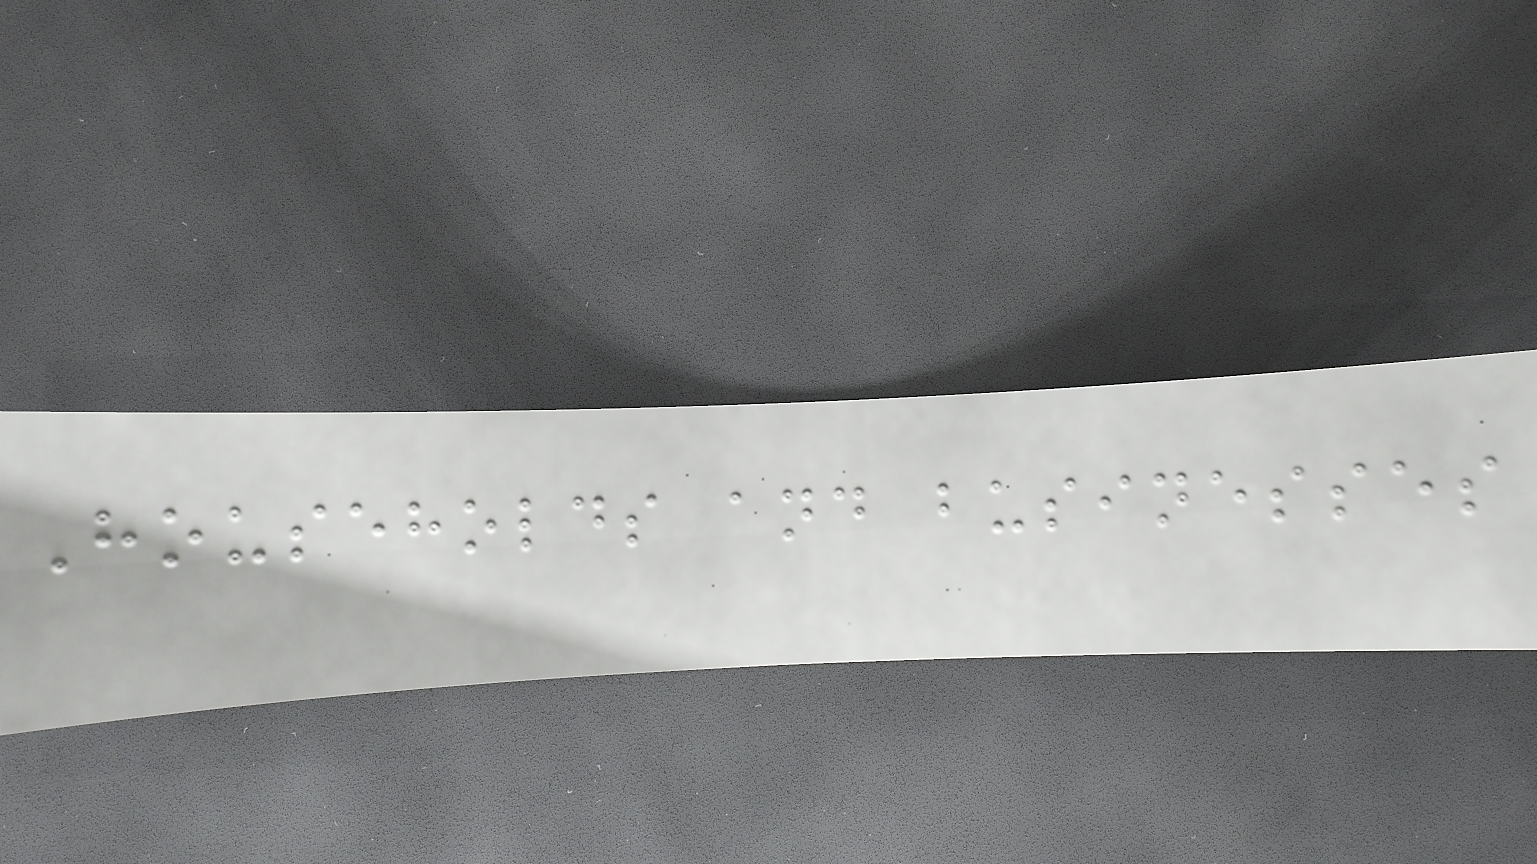Households and businesses
